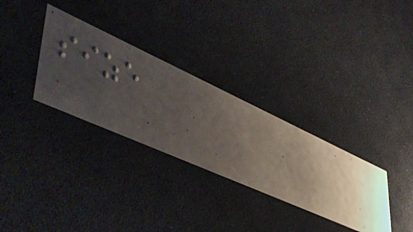size
